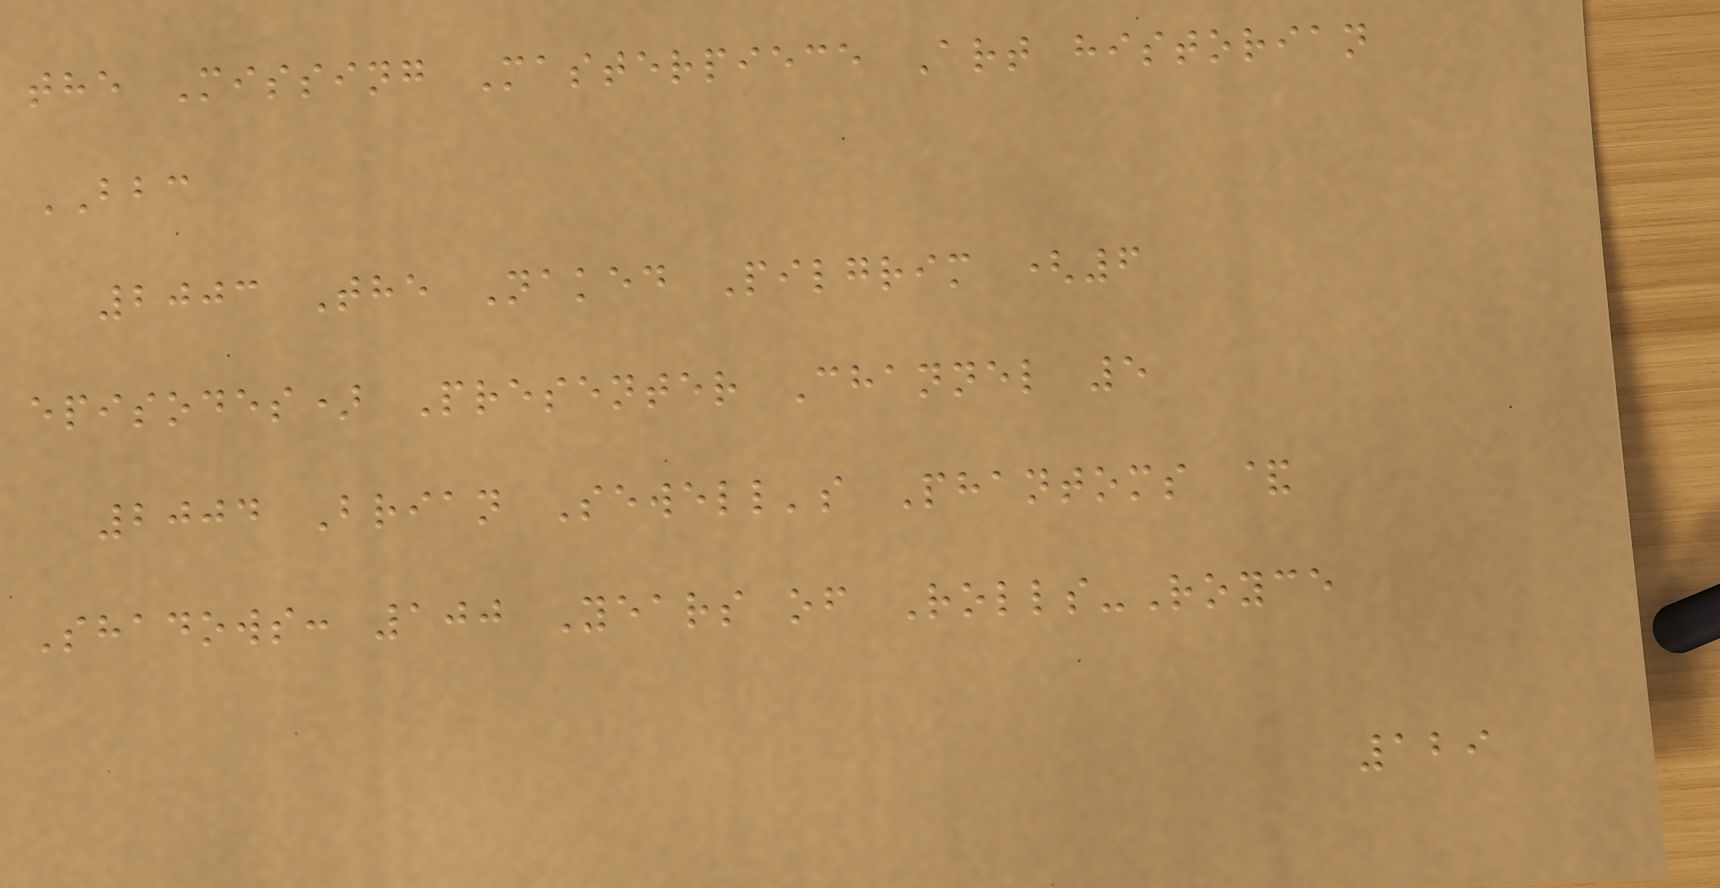the Missing Masterpiece Art historian
BBC
2003 The Naked Pilgrim (6
episodes) Presenter Channel 5
2004 Brian Sewell's Phantoms &
Shadows: 100 Years of Rolls-Royce
129
